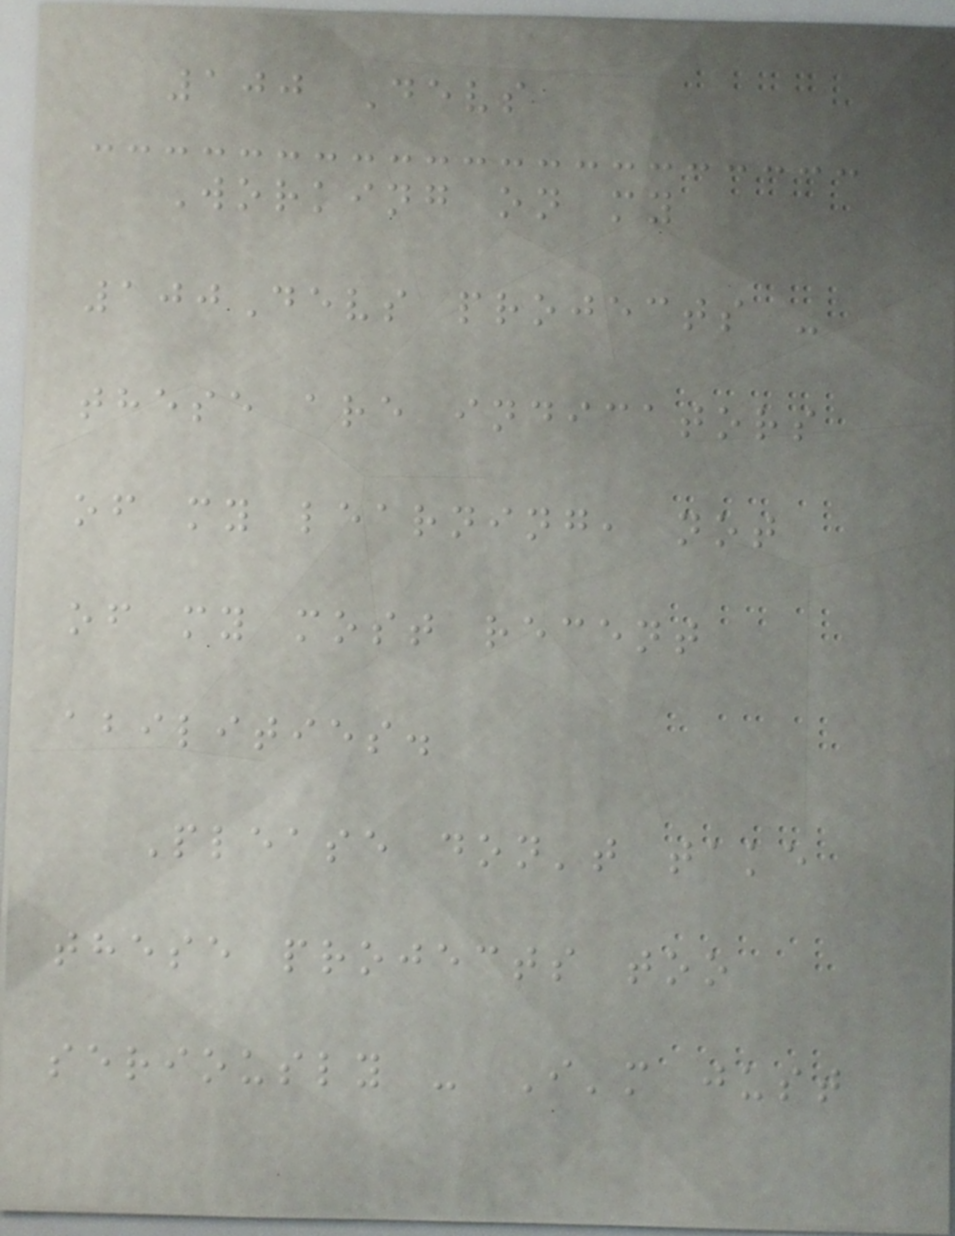100 Devs
Working on my
100Devs projects -
these are indicators
of my learning, not
of my most recent
abilities.
Please don't take
these projects too
seriously - I'm just
